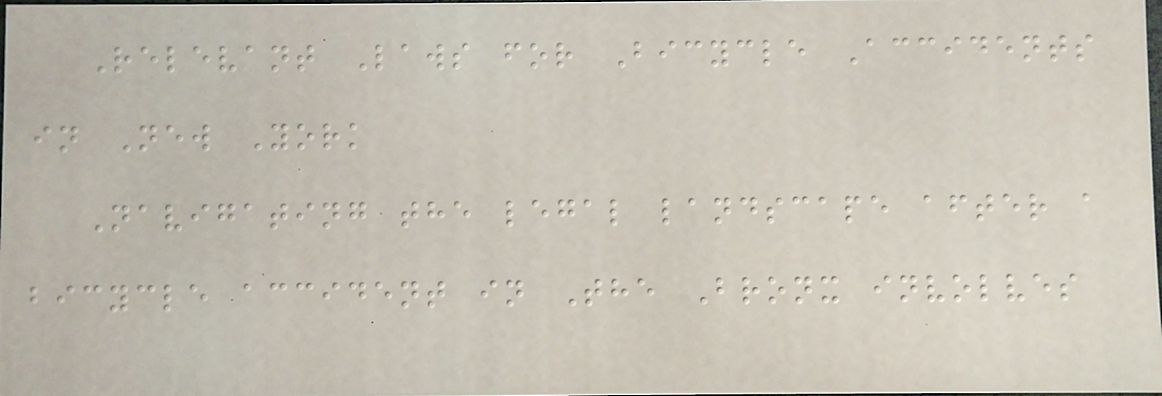Relevant Laws for Bicycle Accidents
in New York
Navigating the legal landscape after a
bicycle accident in The Bronx involves
